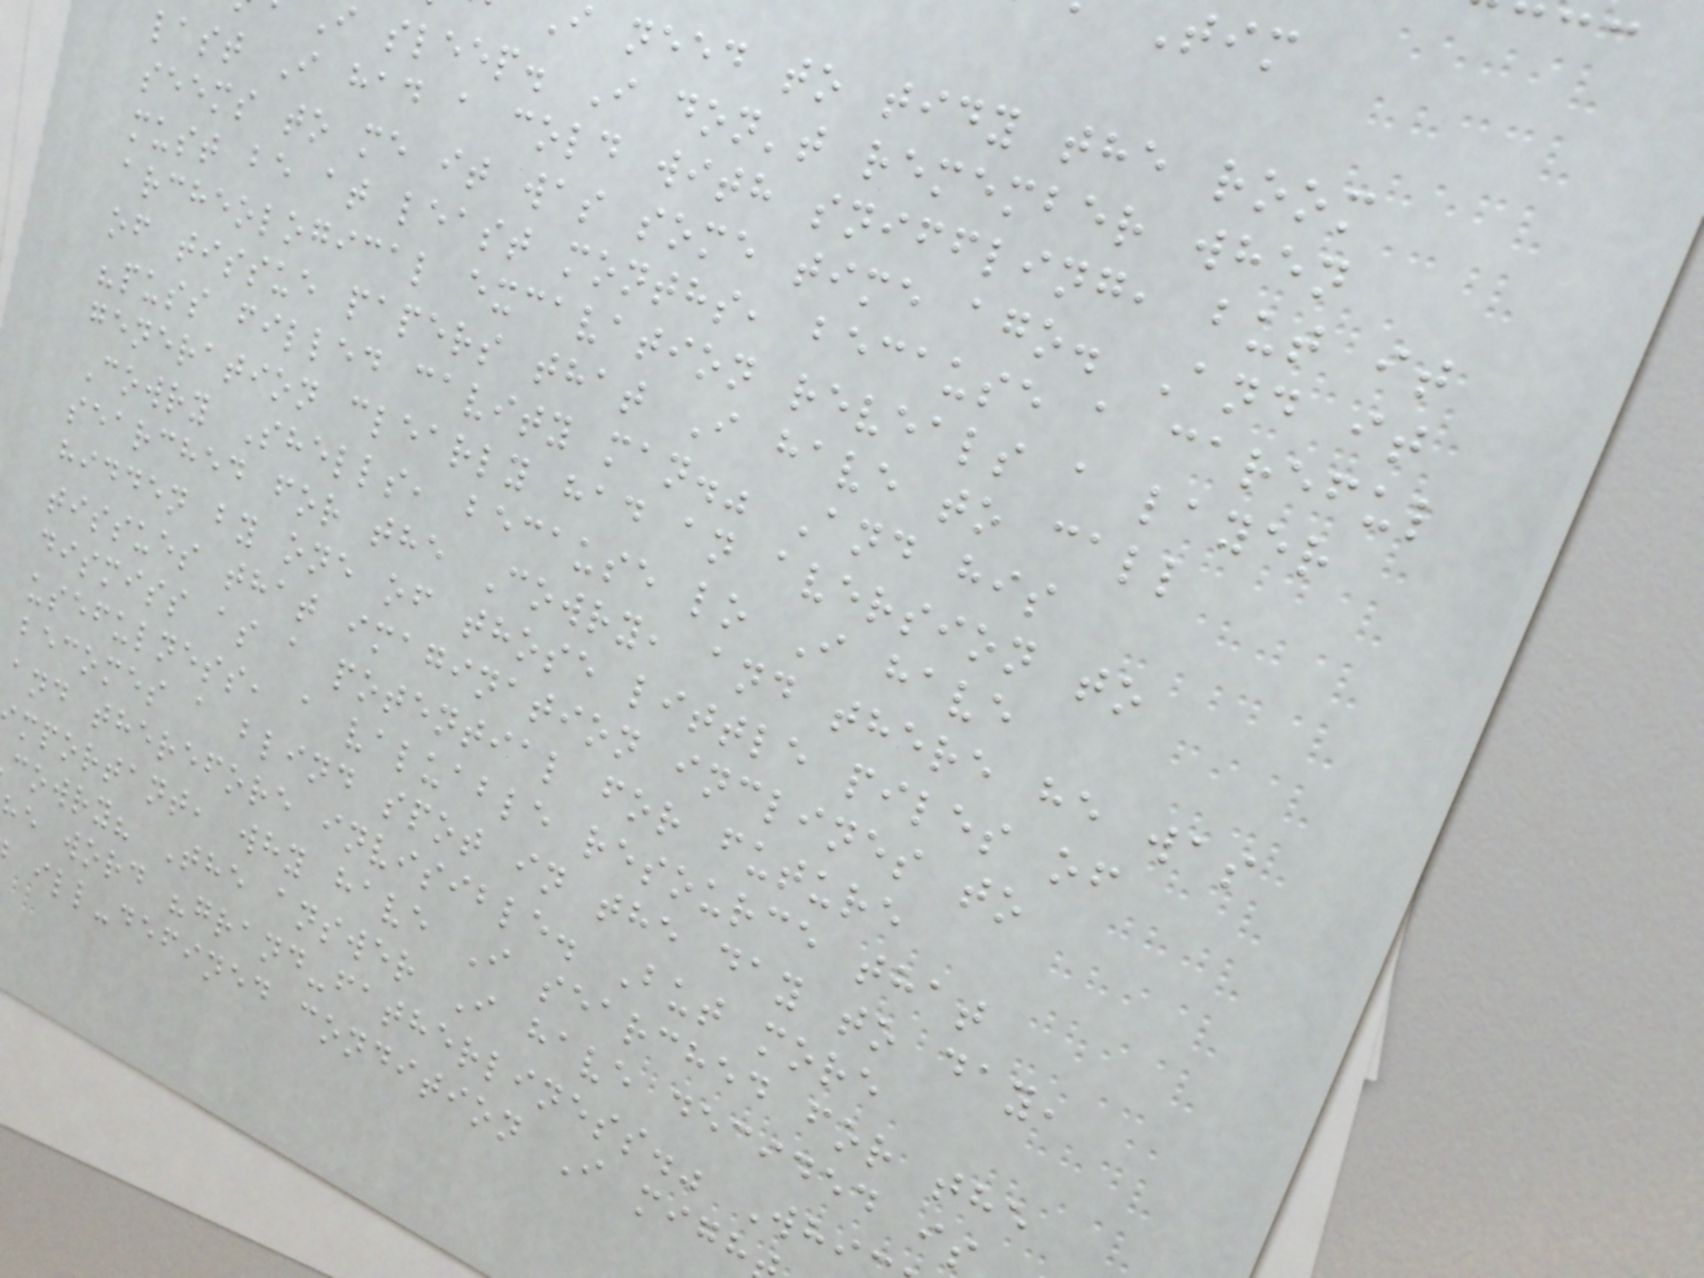i need to tidy the room
i sleep. I don't remember when
last I had a cold with sniffling, but it
seems to me it was some time ago. And it
must be at least months, because a careful
archeological excavation reveals a layer
of tissue papers that I have to call
"puss filled cavity man." And his
generation clearly had an aversion to
Cowry Shells, because lo I have
searched for the Cowry, and there he was
hidden by one of those little piles of
tissues that imagination inclines to
dismiss as a potential for future
usefulness, a valuable resource that
becomes a blind spot in the day to day,
and therefore invisible. But more
mportant, why have I searched for the
cowry? The answer I have decided is
e word "grand-fatherliness." Whi
ill-defined condition I migh
